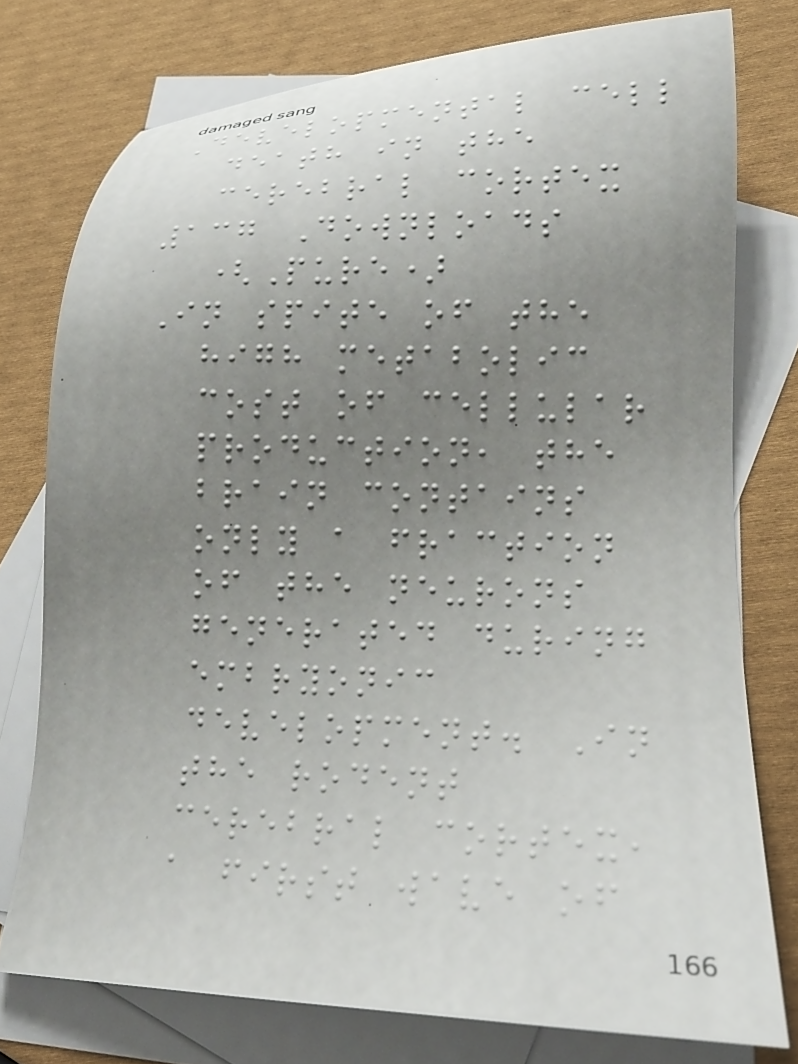Developmental cell
death in the
cerebral cortex
137 Downloads
(Pure)
In spite of the
high metabolic
cost of cellular
production, the
brain contains
only a fraction
of the neurons
generated during
embryonic
development. In
the rodent
cerebral cortex,
a first wave of
